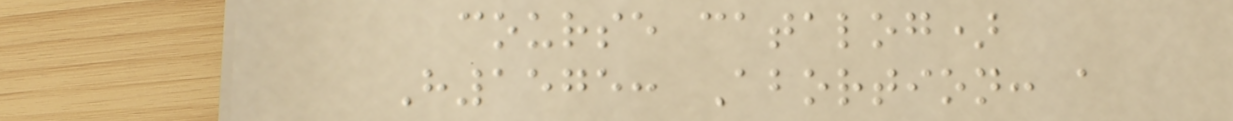course catalog)
H1575: Abortion: a
